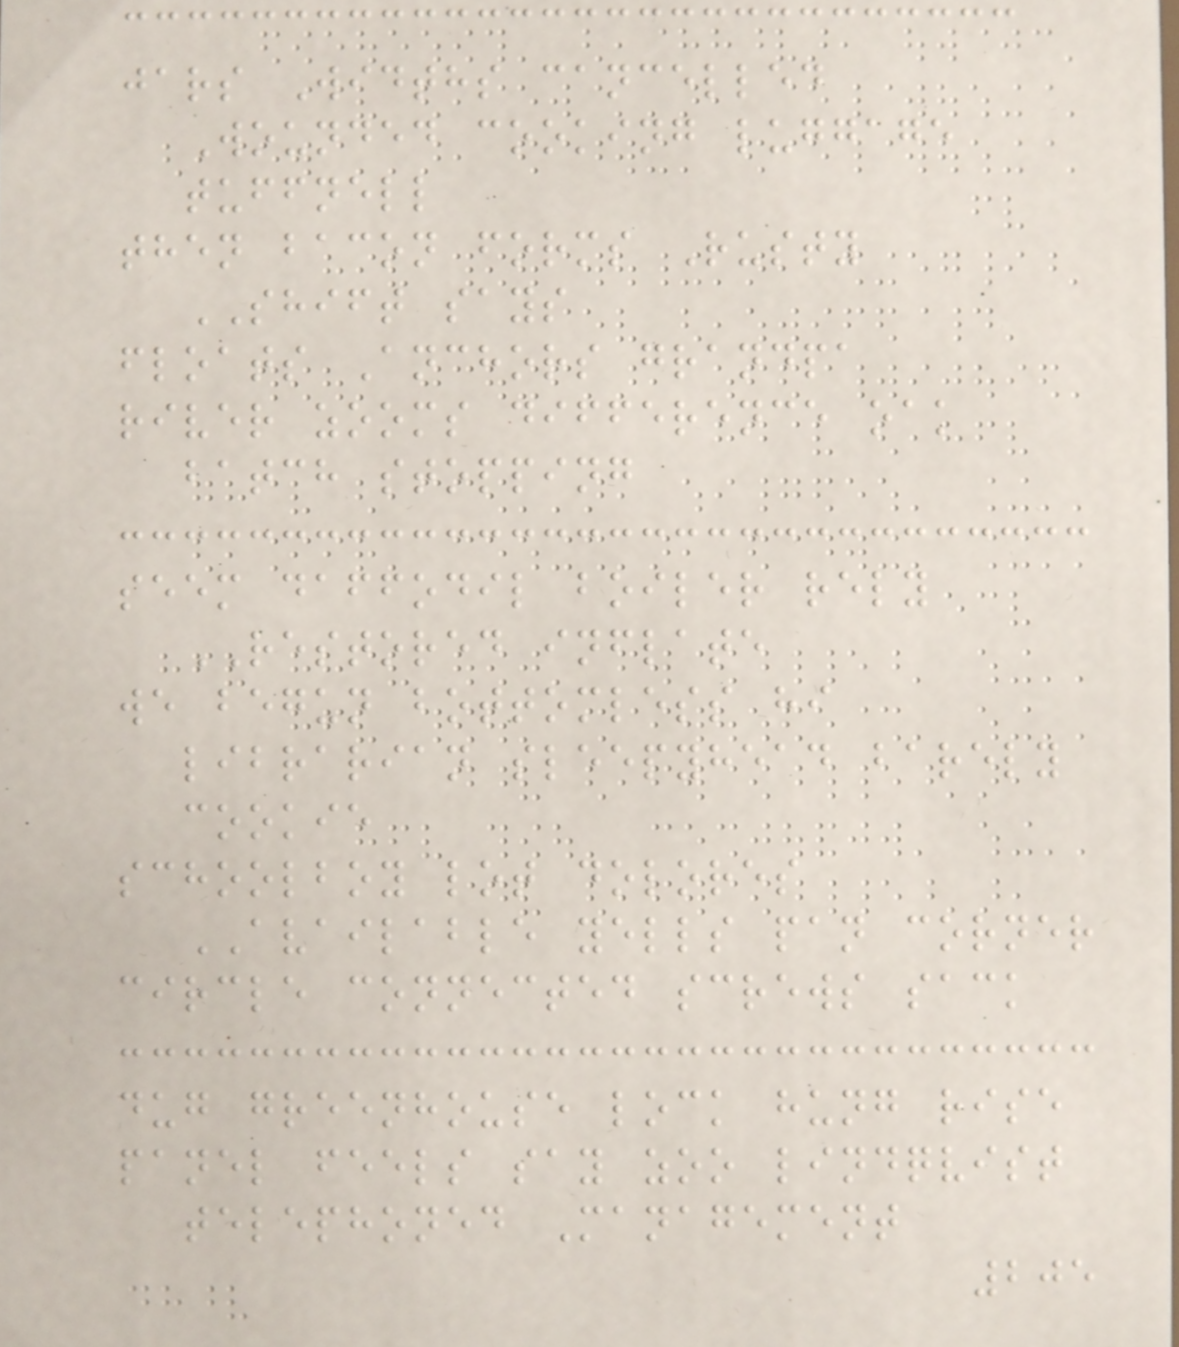jars Widths cancelled
Wounded cooking luggage
tuffnell
then bacon forms Rusty
SHIFT says
floats Anchors grandpa
river zooms difference oak
batch stopping
seem daffodil boiler rely
RESTORED inflate
we begun bottomless hi
librarian sleepyhead barely
cookie
schoolboy lot dolores
AVAILABLE yells pan corner
circle connected screws sack
dug greenhouse lock hung rise
panel feels say zoo lindqvist
telephoned Management
205
